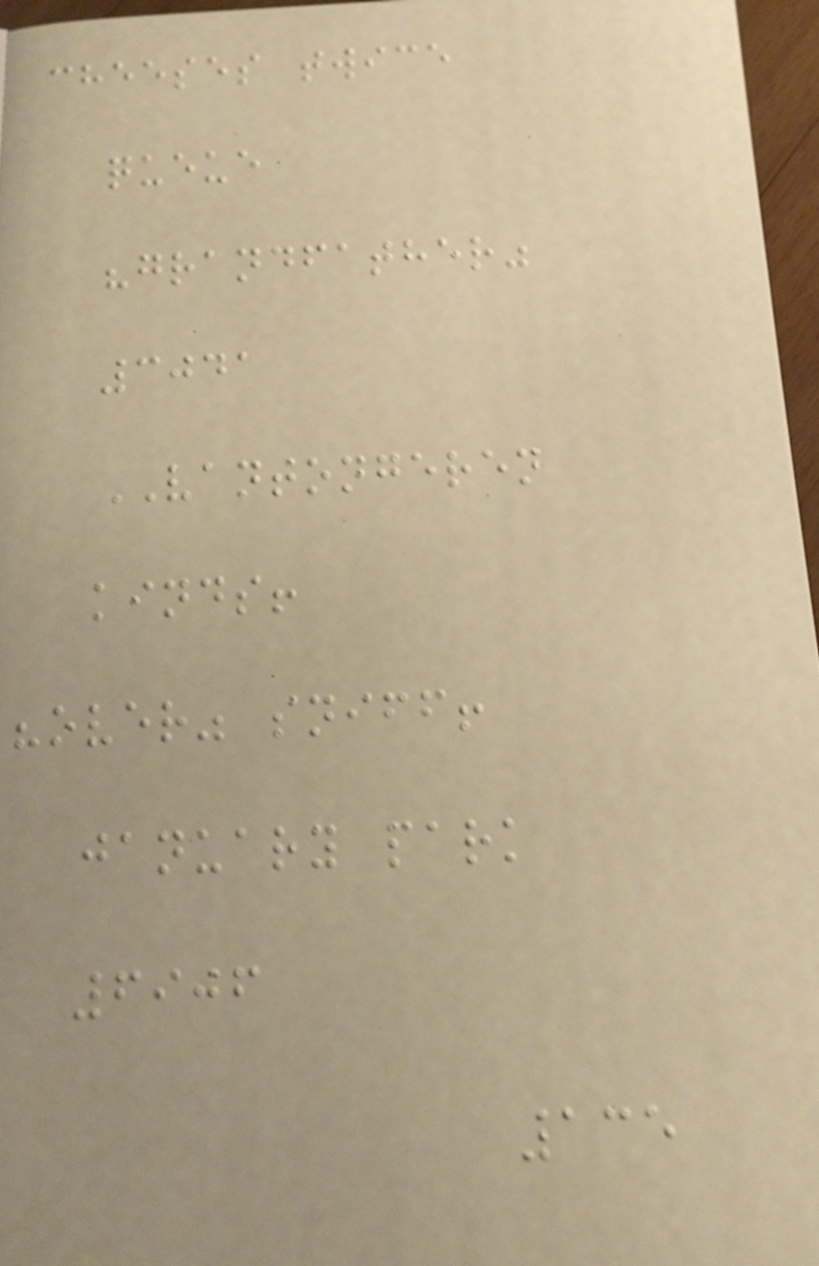cheeses twice
queue
"grandfather"
3041
VANTONGEREN
kinds!
"over" sniff!
january park
6906
135
